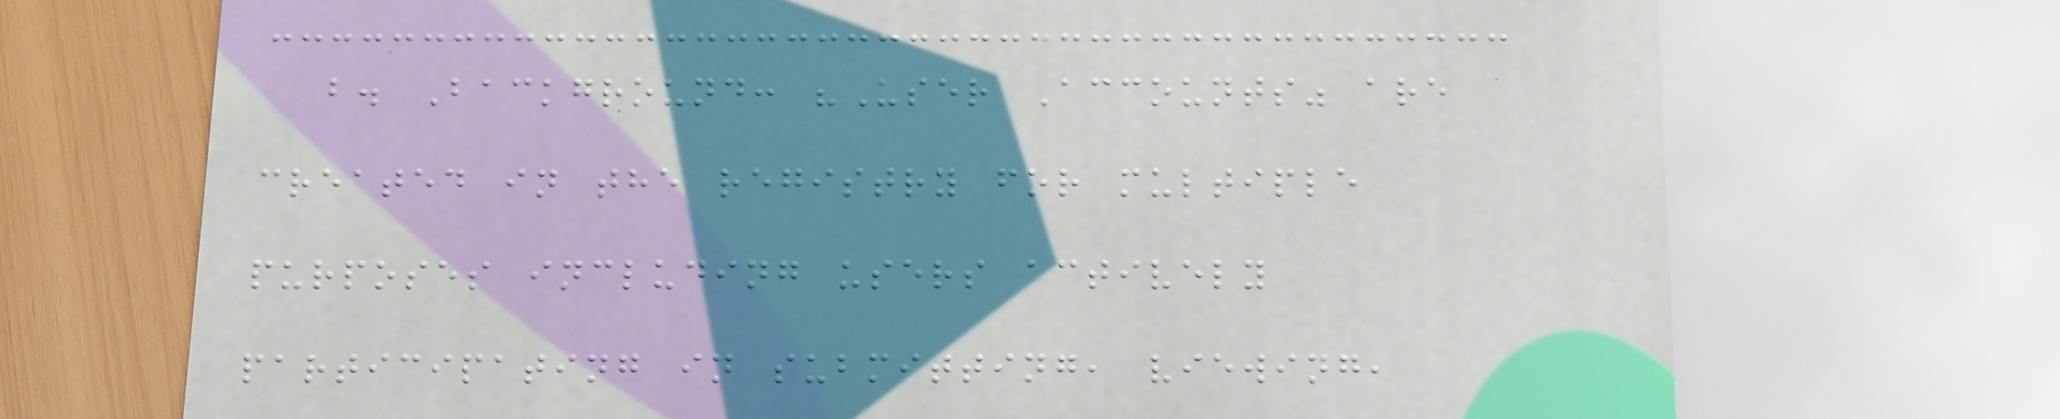b. Background: "User Accounts" are
created in the registry for multiple
purposes including users actively
participating in submitting, viewing,
